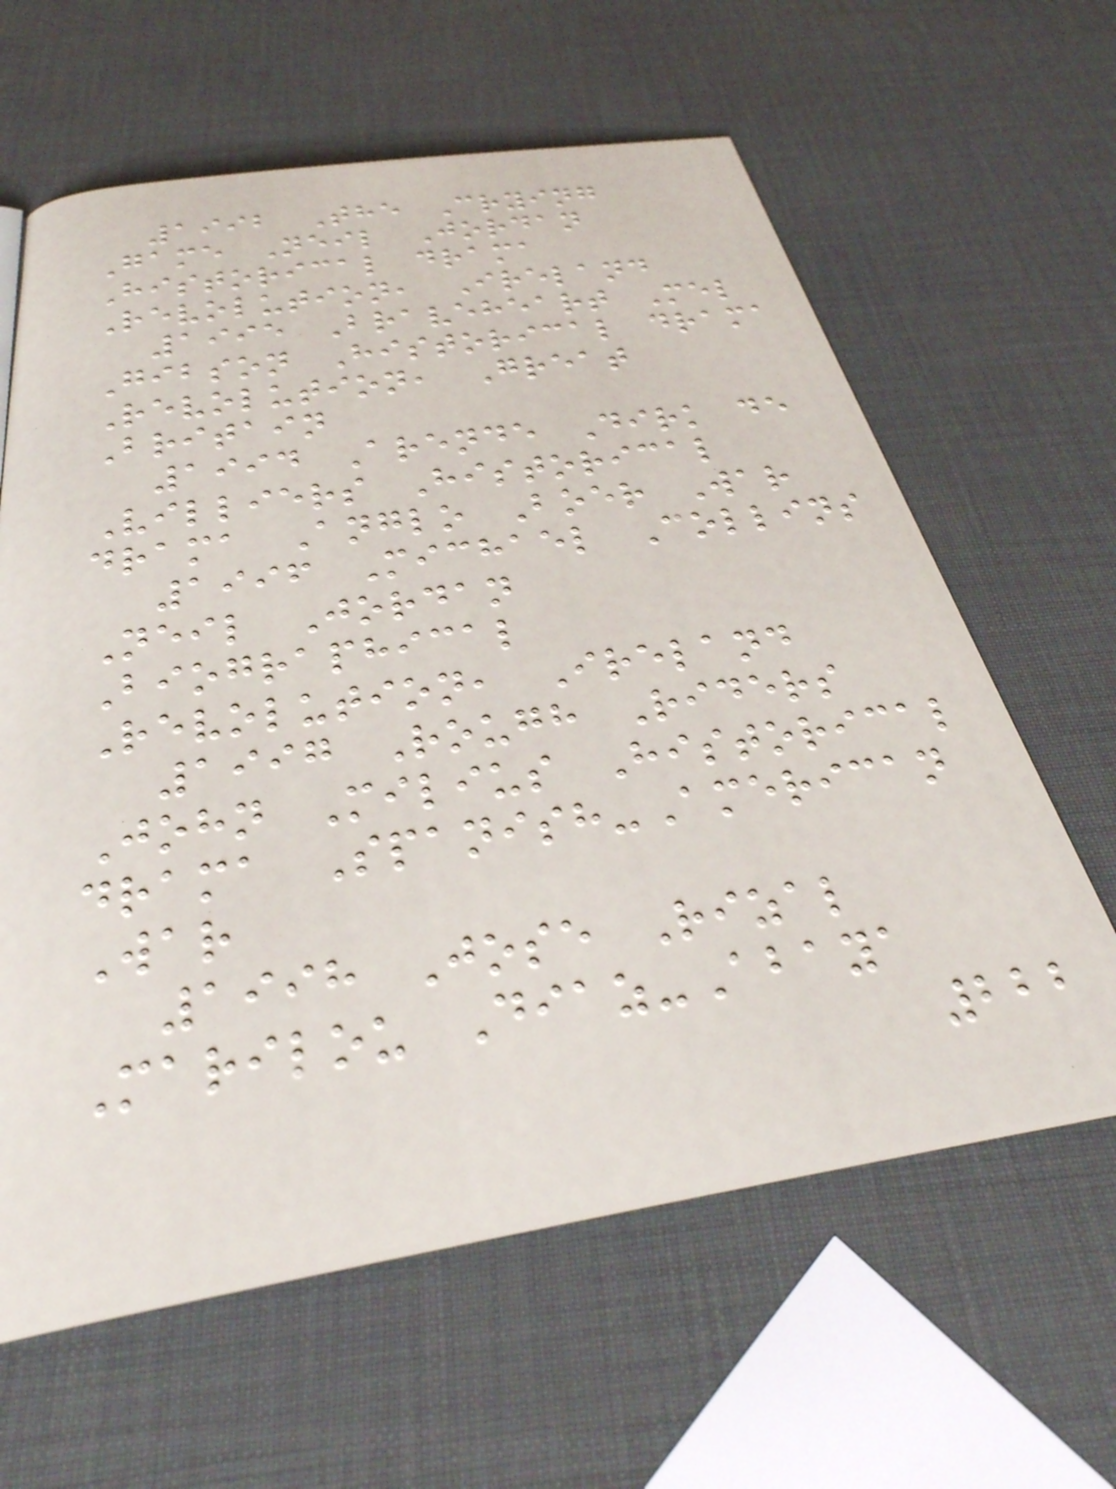1992 The Crying
Game Neil Jordan
Historical drama
Revolution, Ireland
1995 Braveheart Mel
Gibson Historical drama
Revolution, Great
Britain
1994 Arende Dirk de
Villiers Historical
drama Anglo Boer War
1996 Michael Collins
Neil Jordan
Biographical
Revolution, Ireland
1997 Rough Riders
John Milius Historical
drama Spanish-American
War
1998 Jose Rizal
Marilou Diaz-Abaya
222
